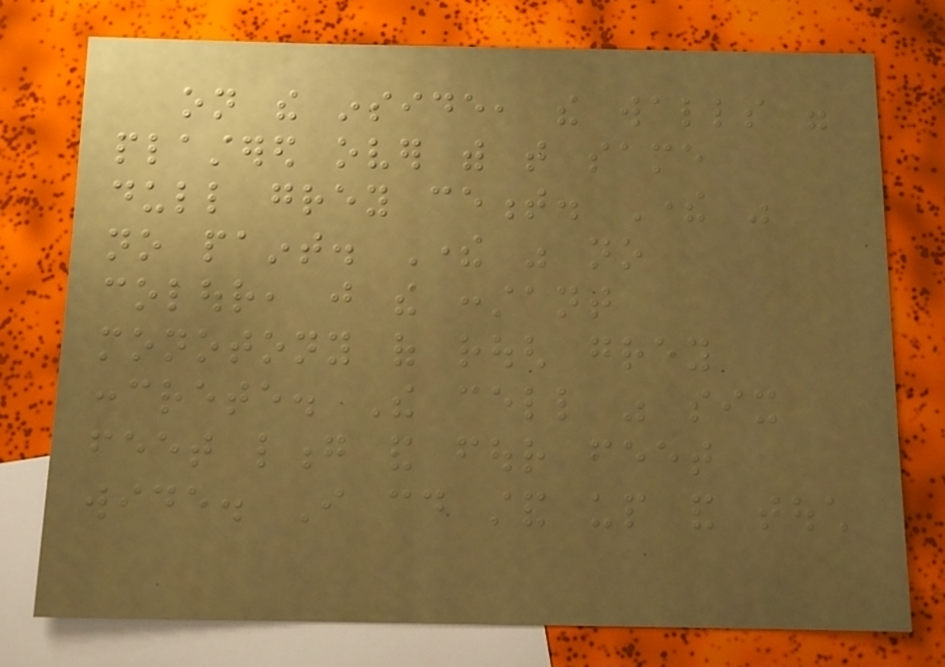on the inside, the walls were
plastered over with that same
dull grey cement. There was
no paint. There was no
colour, just the constant
monotony of rough grey
concrete. The cell was six
feet long and four feet
wide. I could stand up and touch
